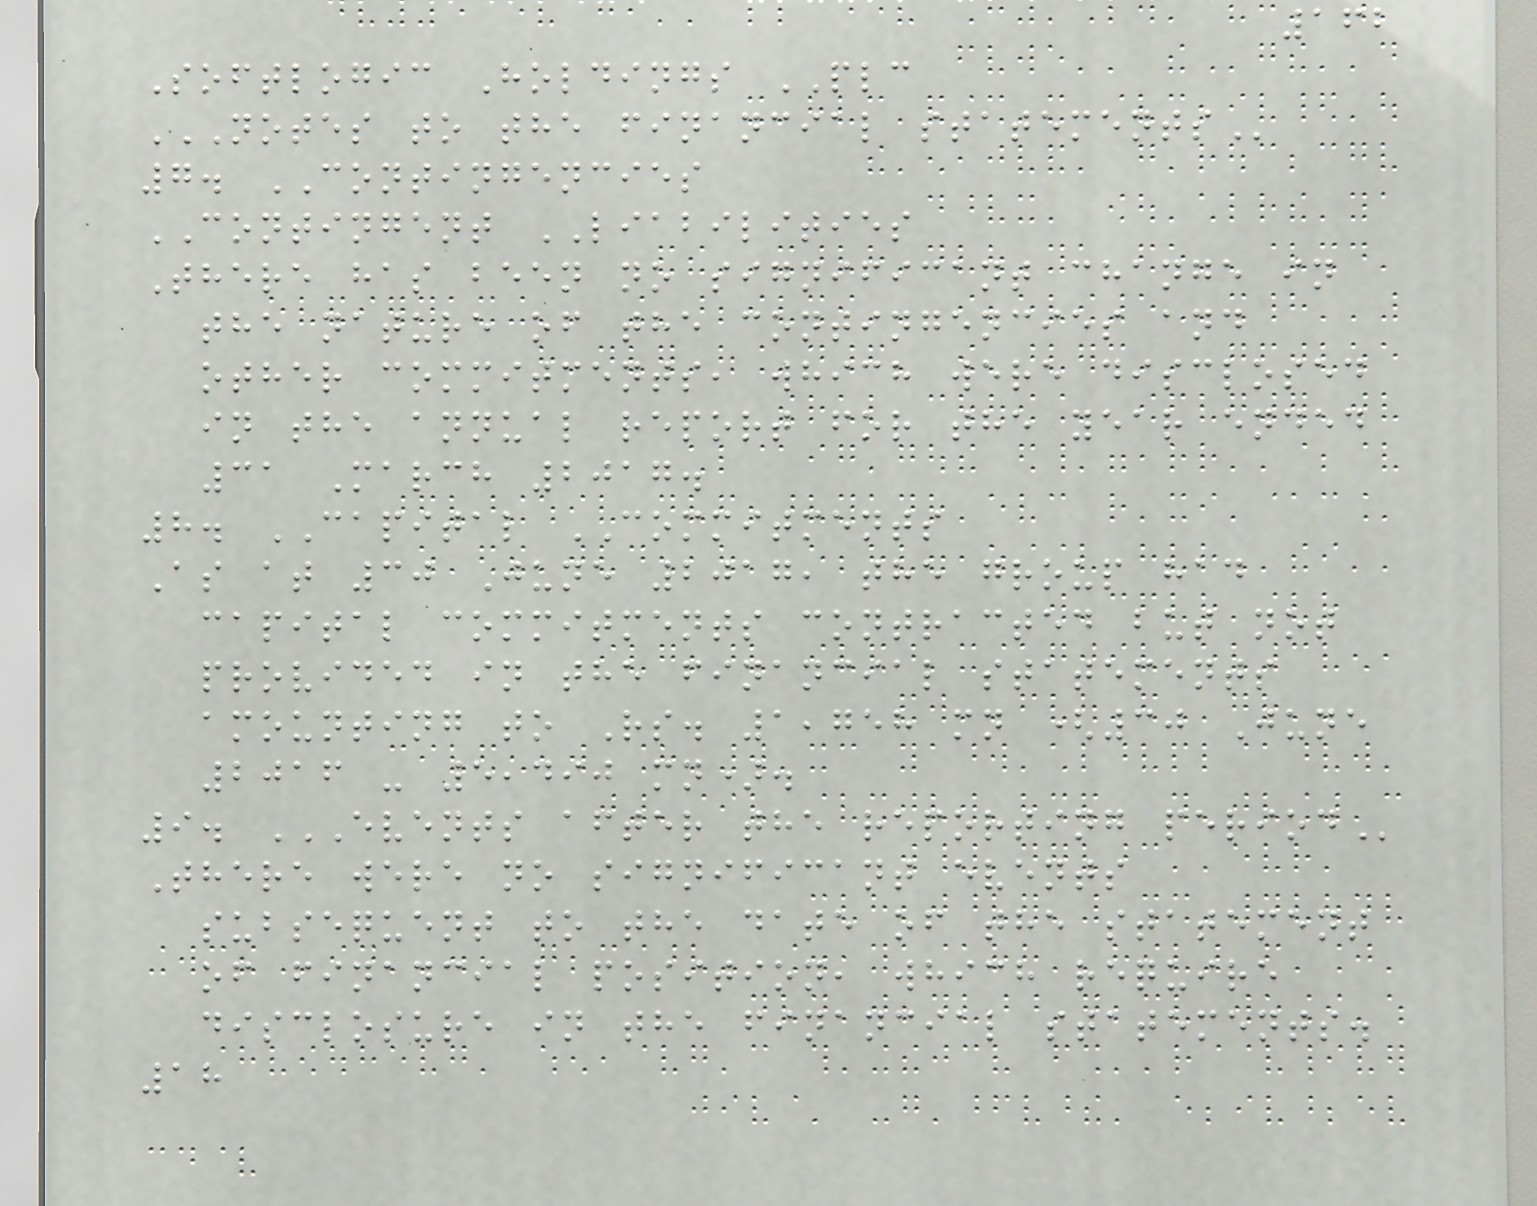162
Softlogic Holdings PLC
NOTES TO THE FINANCIAL STATEMENTS
7. CONTINGENCIES
CONTINGENT LIABILITIES
There has been no significant change in
the nature of the contingencies and
other commitments, which were disclosed
in the annual report for the year ended
31 March 2017.
8. CAPITAL COMMITMENTS
As at 30 June 2017, the group had
capital commitments contracted but not
provided in the financial statements
amounting to Rs. 1,758 mn (30 June
2016 - 5,490 mn).
9. EVENTS AFTER THE REPORTING PERIOD
There were no significant events
subsequent to the date of the statement
of financial position, which require
disclosure in the financial statements.
18
